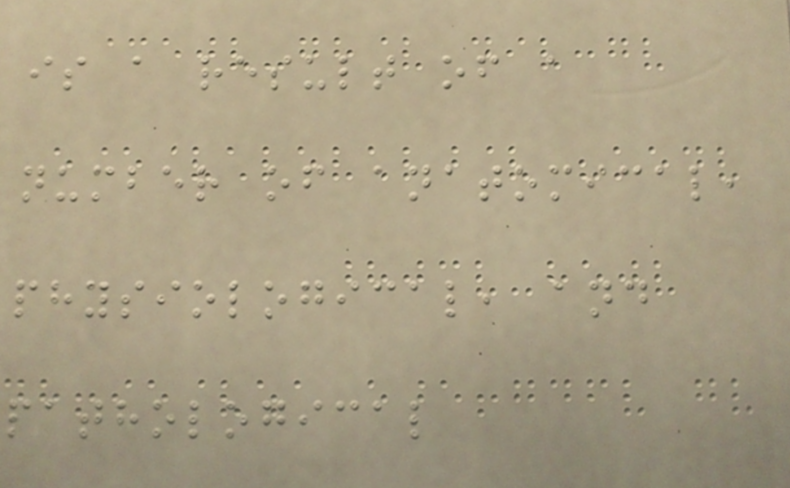is a result of a
number of anatomical,
physiological, and
pathological
